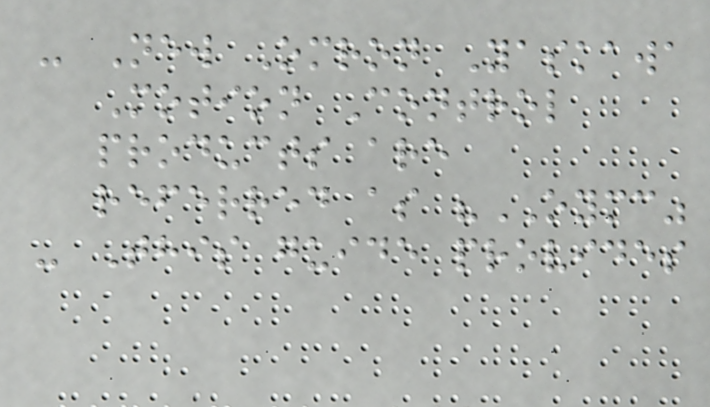- New Omron Yaskawa
Motion Control
products are
referred as "OYMC"
- This guide provides
